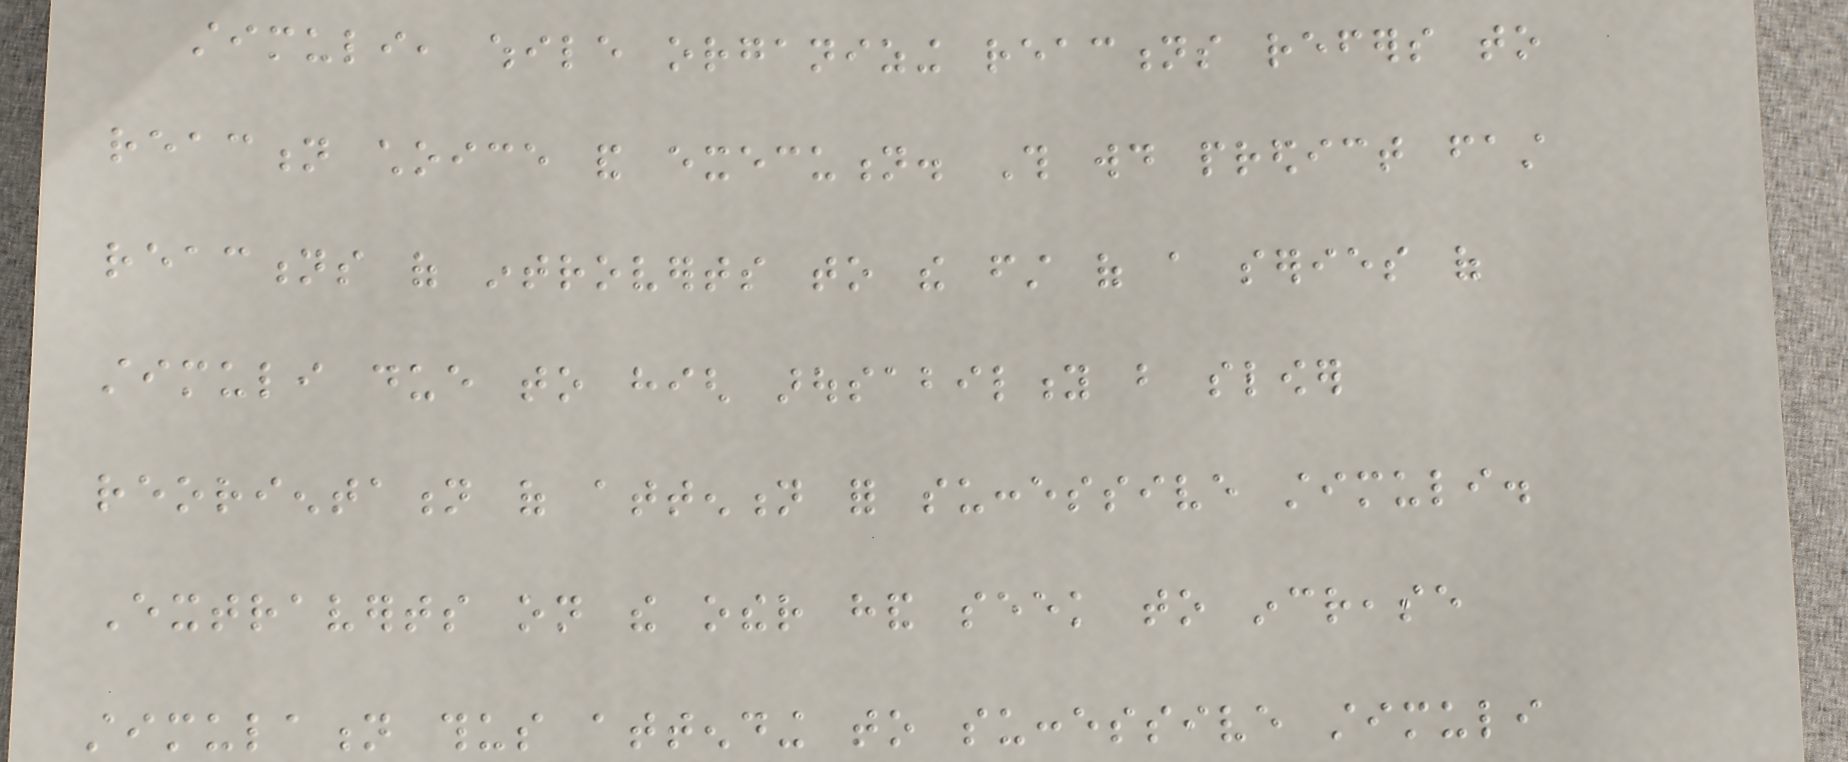stimuli, while organizing reactions refers to
reaction choice and execution. This would predict fast
reactions of introverts to the first of a series of
stimuli due to high arousability but slower
reorientation of attention for successive stimuli.
Extraverts on the other hand seek to increase
stimulation thus attending to successive stimuli
